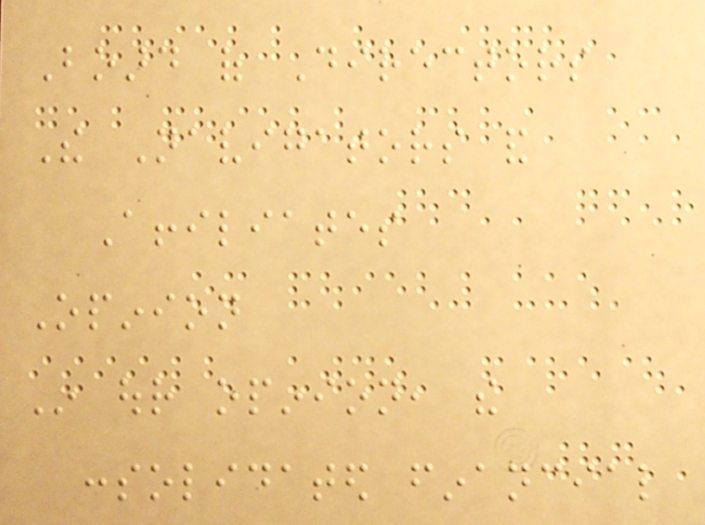Board of Directors
The Navigators and
Affiliates
Opinion
In our opinion, the
consolidated financial
